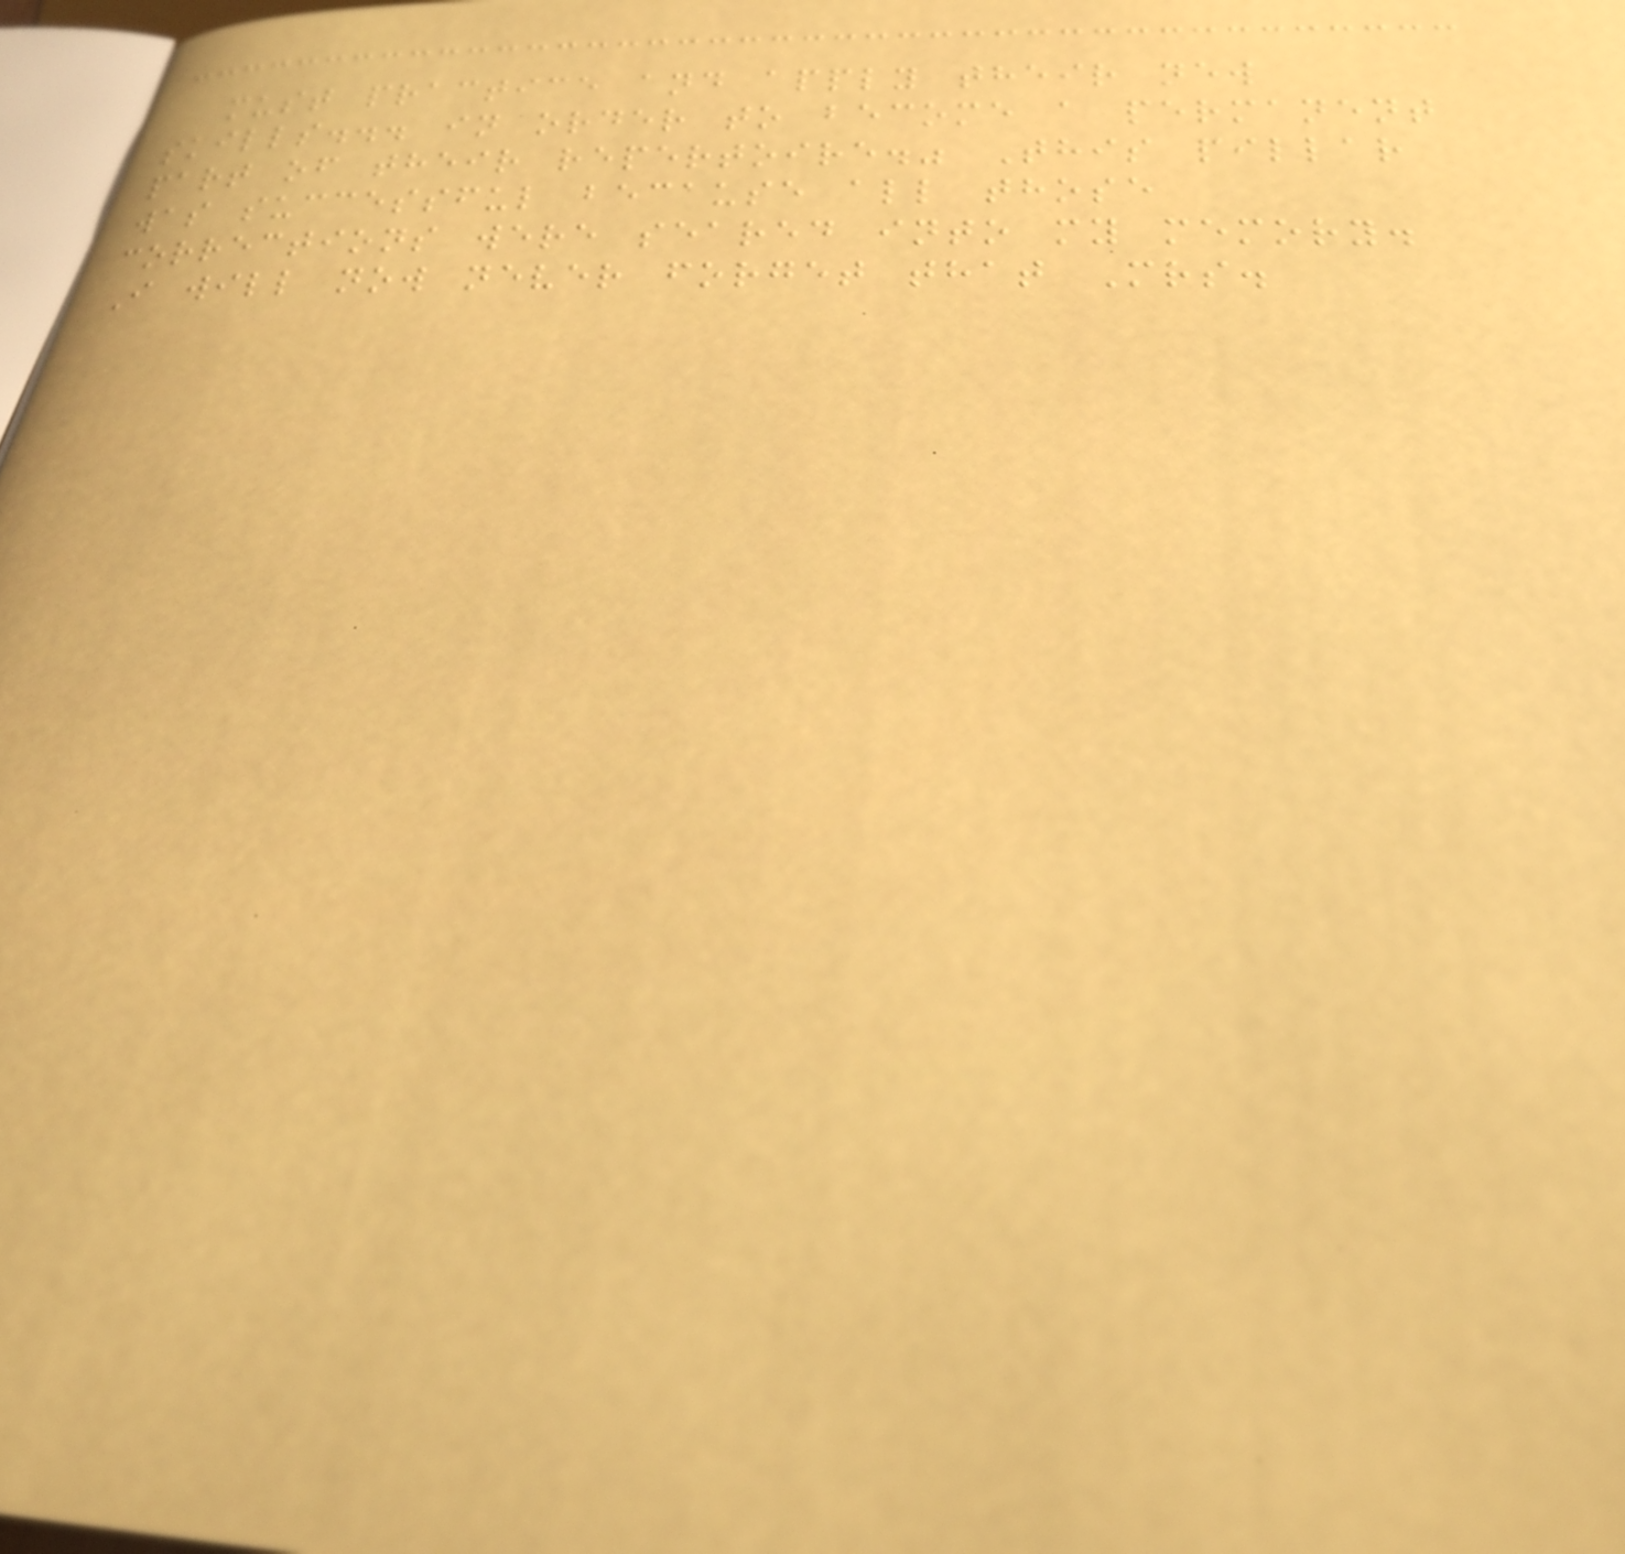must practice and apply their new
skills... in order to become a permanent
part of their repertoire." This pillar
was successful because all those
corrections were seared into my memory.
I will now never forget that Mrs.
